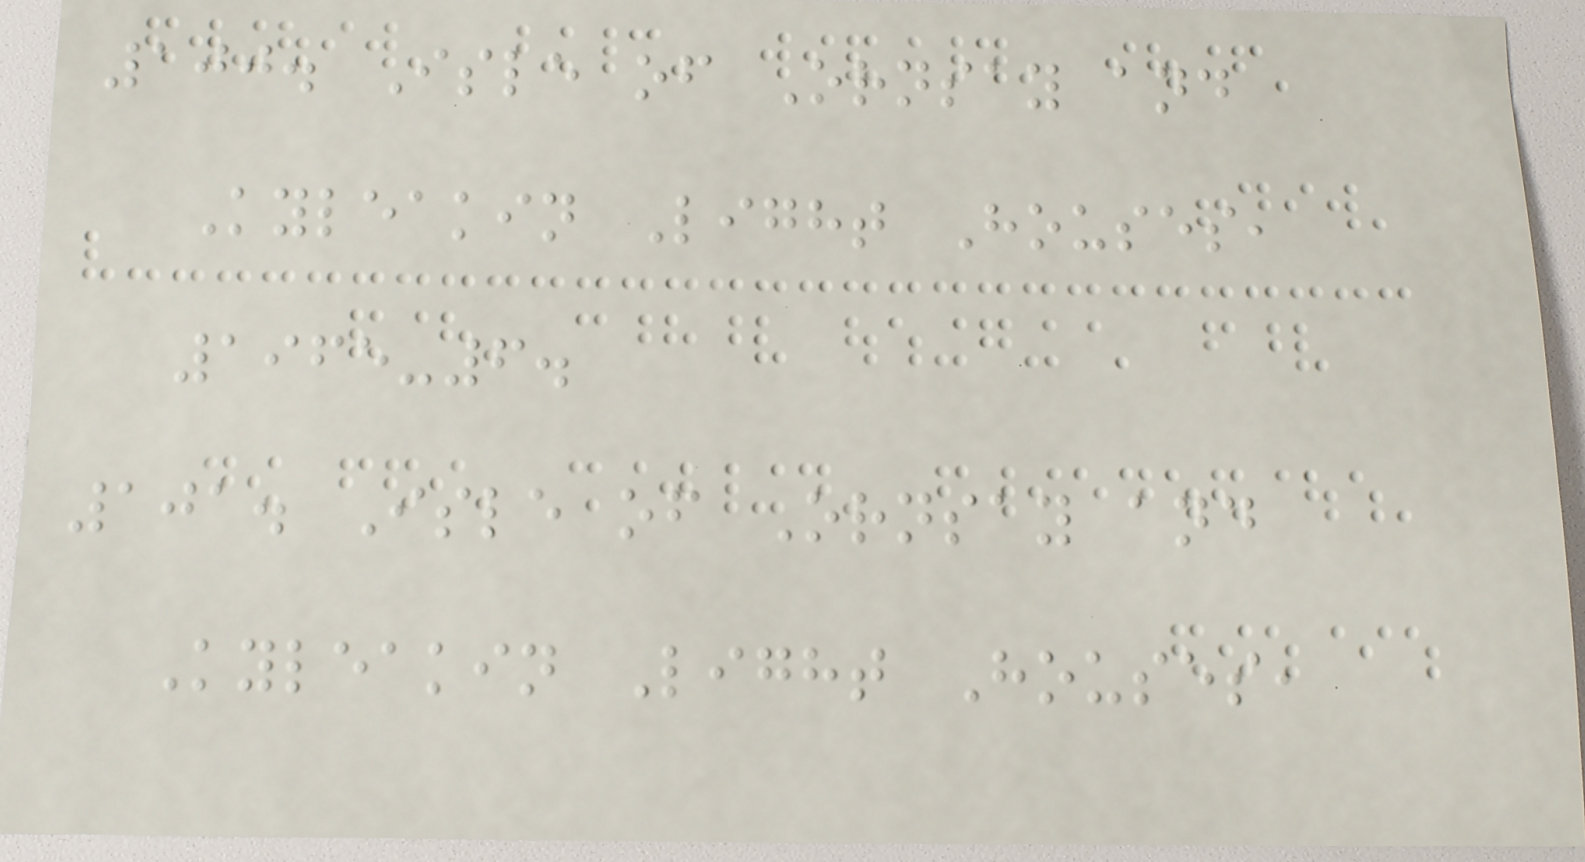100. Isle of Ornsay and
Kyleakin Light Houses,
1965-6.
101. Isle of Ornsay and
Kyleakin Light Houses,
